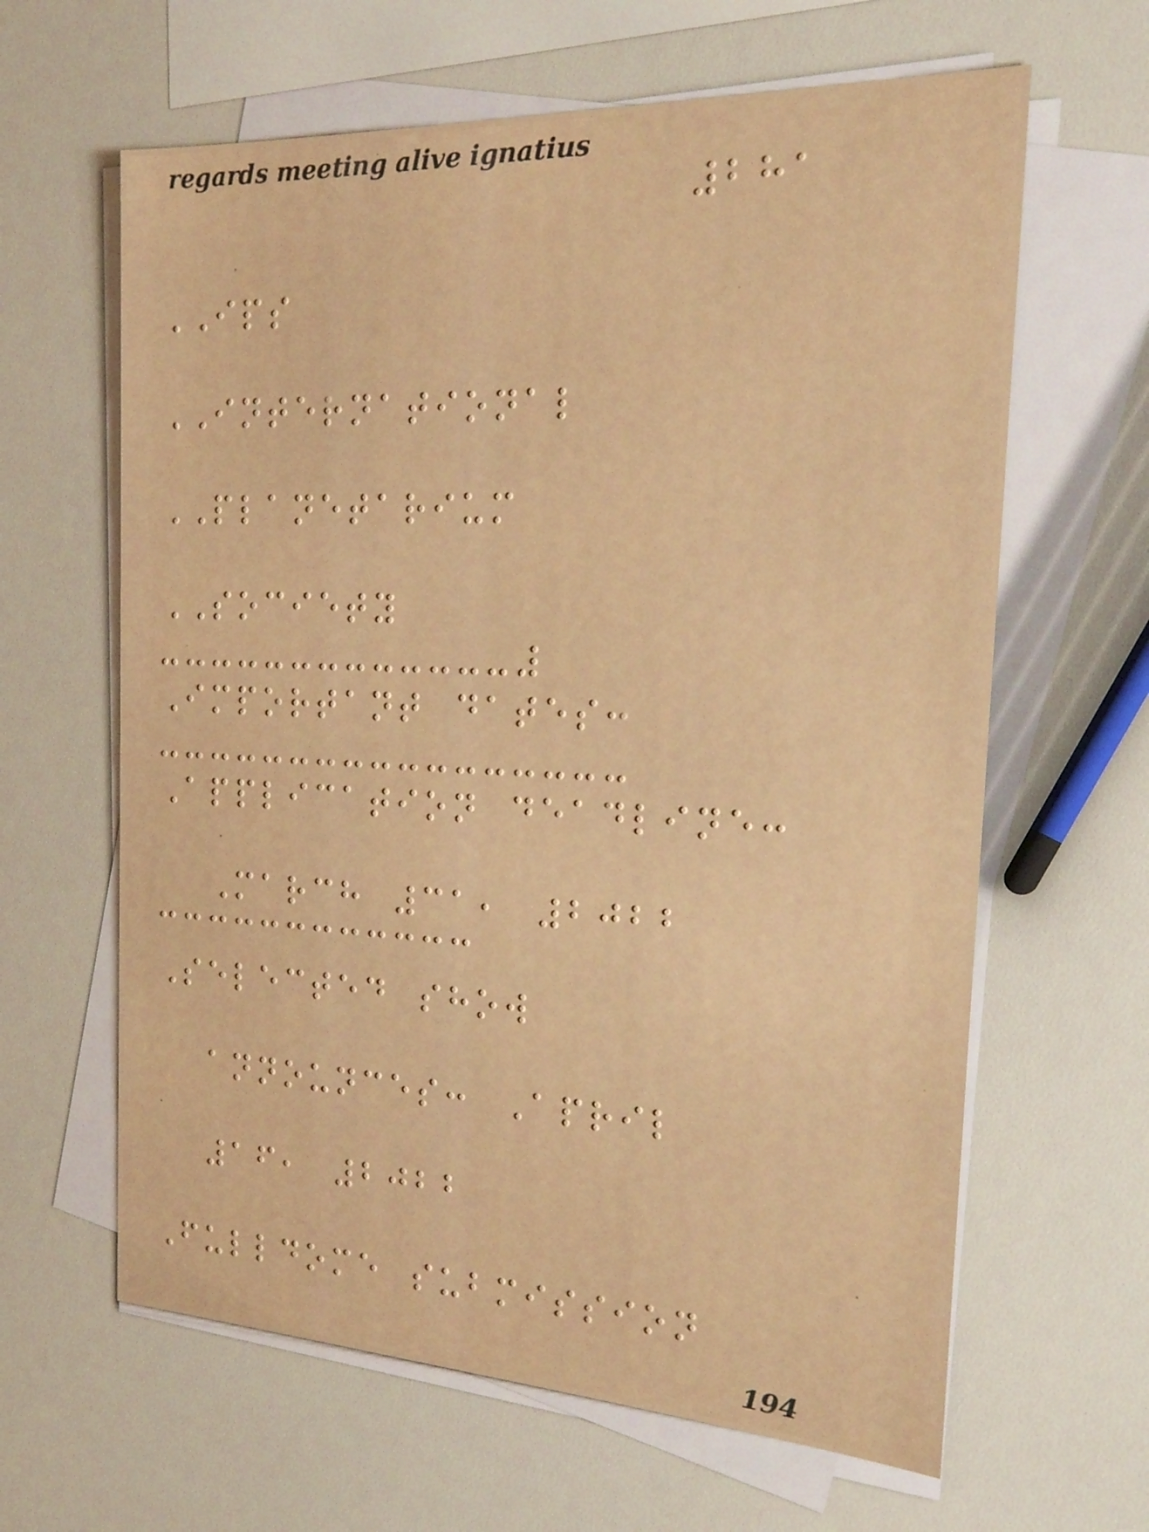281
IPS
INTERNATIONAL
PLANETARIUM
SOCIETY
Important dates:
Application deadline:
March 31, 2022
Selected show
announces: April
16, 2022
Fulldome submission
